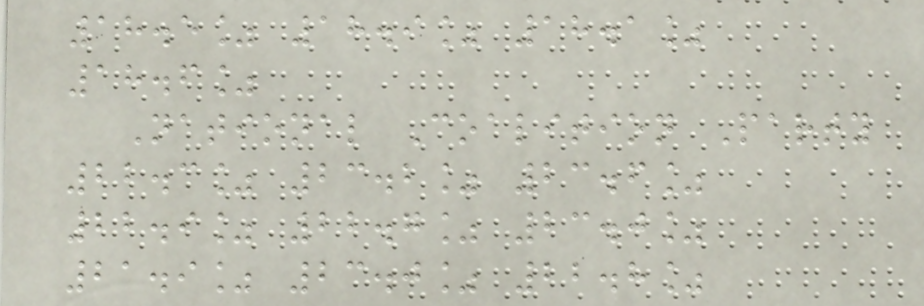18.5% 18.9% 18.1%
18.6%
National Coalition Party
22.3% 23.2% 23.6%
22.9% 22.7% 23.0%
21.9% 23.0% 22.8%
